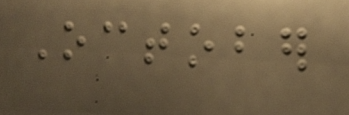October
